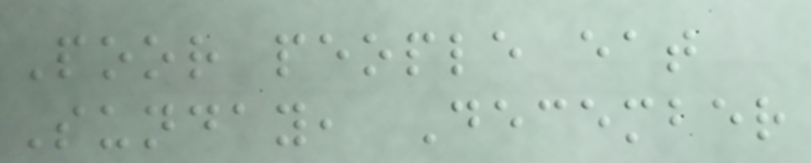Poor people eat
Sunday, December
